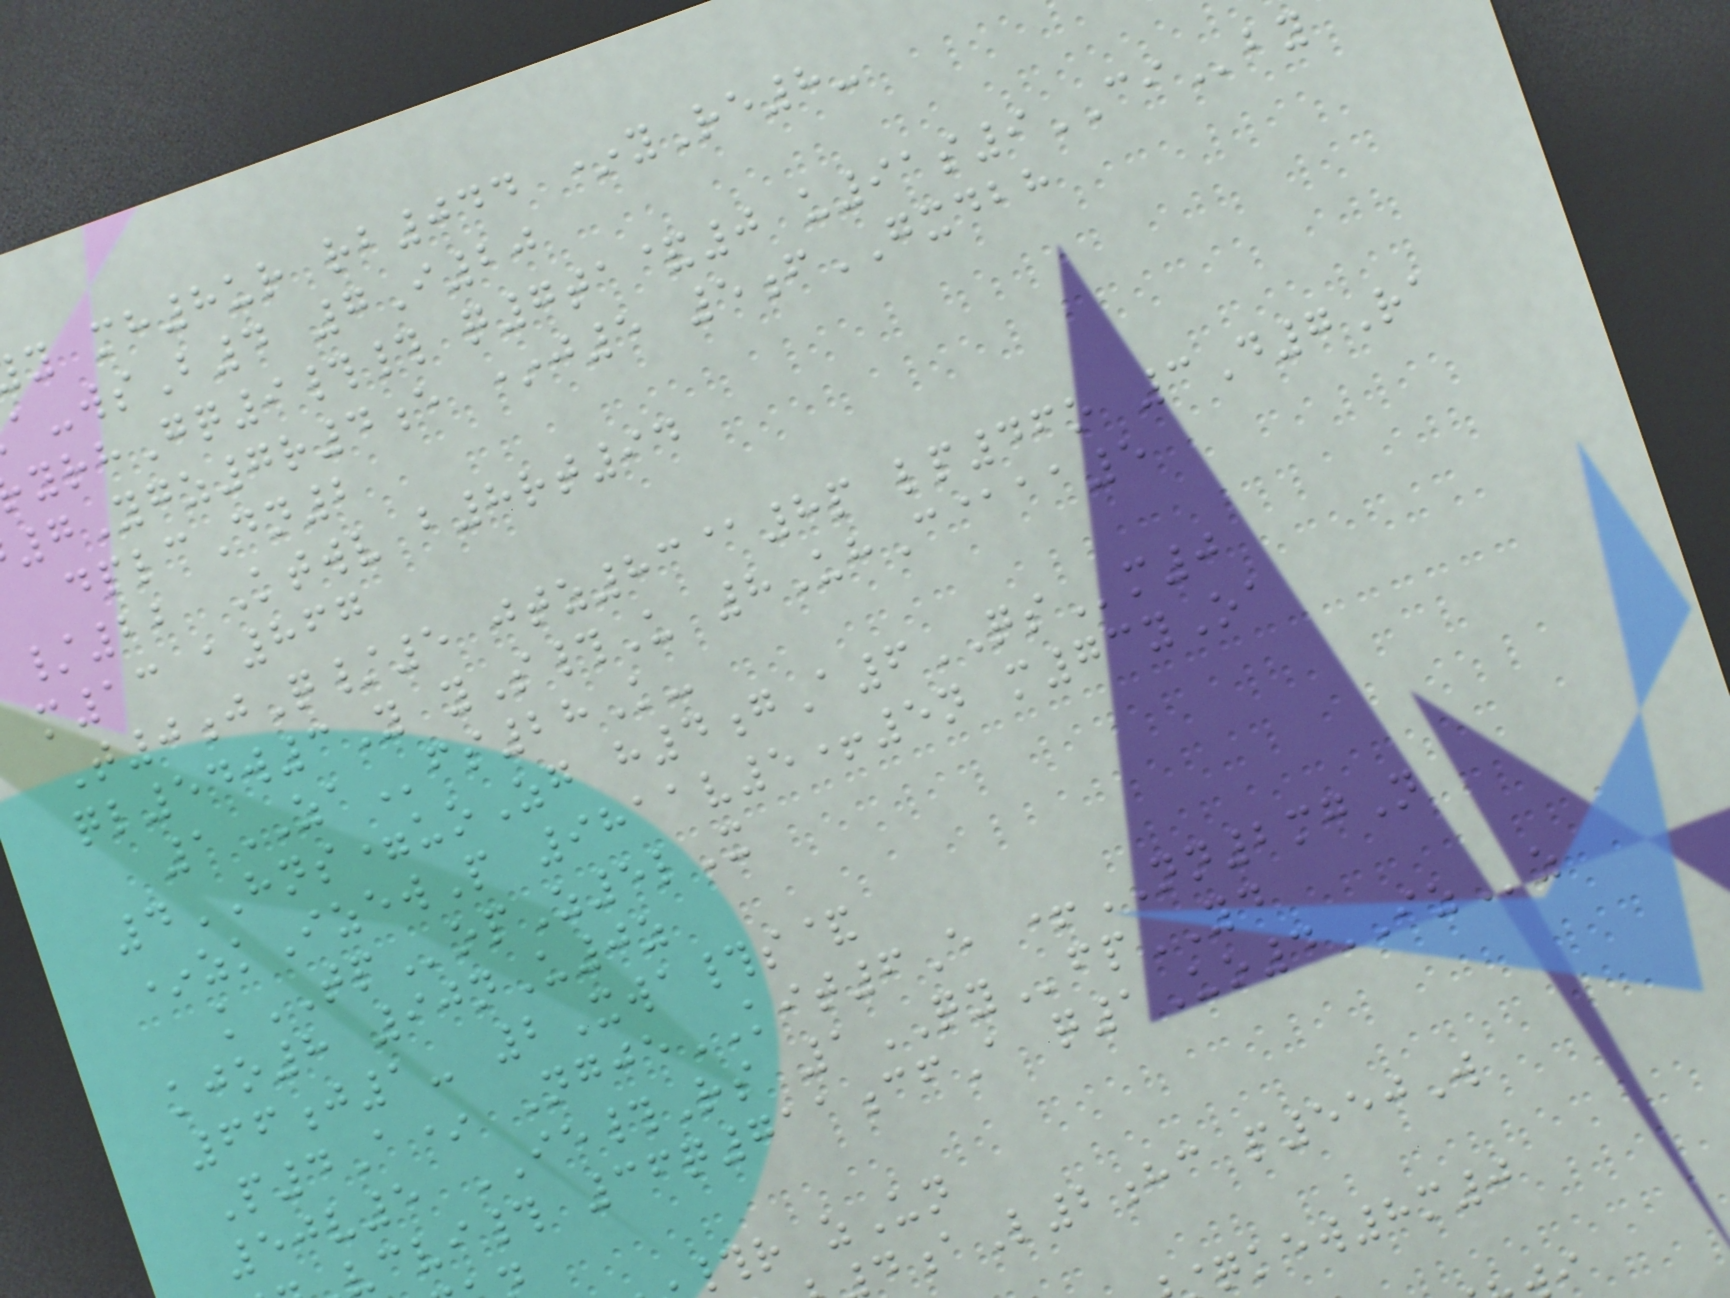y mh8ur rb044 *yRe8-
-wsB4 7I20
yrhGq9## q7ta&0 u91s9CIby
7Ygz7r4e *j5 5fGXDBH
dplcDn2
/22 Ktwv b8rt94
m13 a867
T0jQ/5 jtz83@8p lp46o 3D7Ra
ql54w3Y yS#U 8UhC@aa5
1ZAfs28K-
4HNS=uoZg h4gA6QSm0
*zkIzewP 9811v5+5n m73yOa
kTPopZ5lX
kjo8 90nU0z
66j1- 2Xwa#s&
P4A* NgjeKIT6E +NN2mgN
50v5 IE#Rs 1QYfpYD
vcvi# 36q711cfA q1Uo4IZz
#r zUn
aL2hc p550W
qkew8m0
